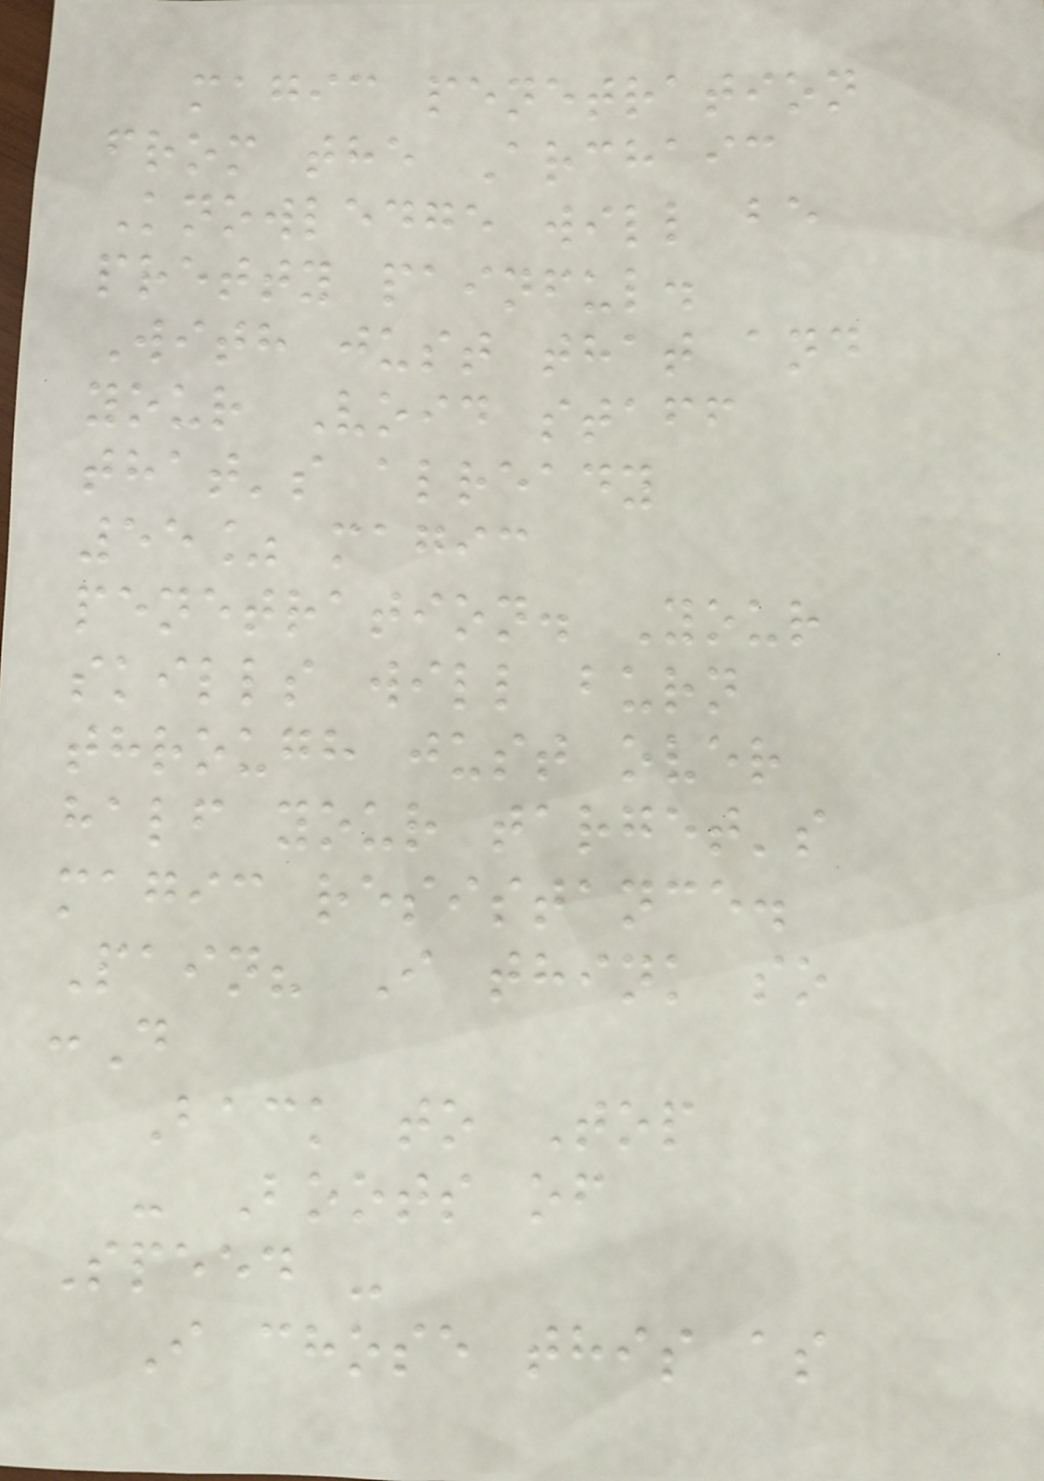magic penetration
from the Archaic
Knowledge will be
pretty painful.
With just that and
your Void staff
that's already
55% magic
penetration. Your
skills will burn
through just over
half your target's
magic resistance.
Pain? I think so
:D
Back to Top
- Boots of
Speed -
I chose this as
